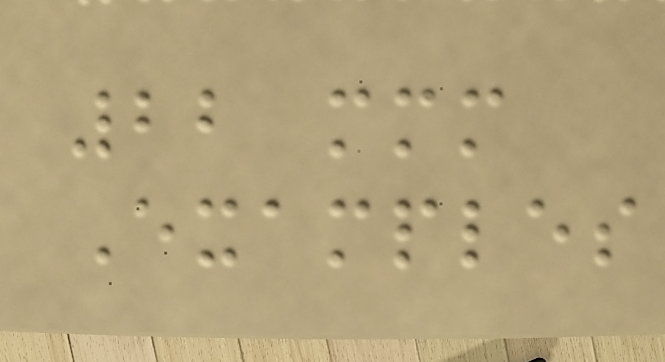22 mmm
Examples
